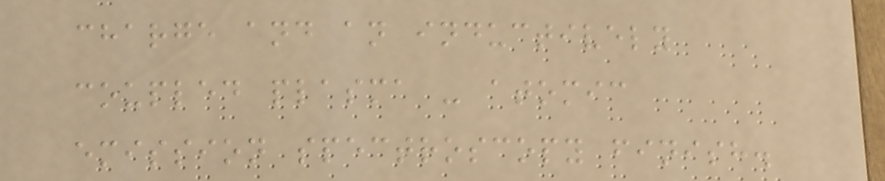charge and an inductively
coupled plasma - atomic
emission spectroscopy finish.
